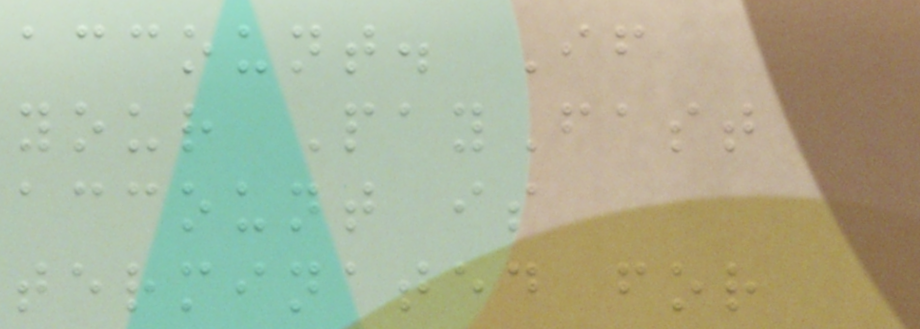account. If
your PayFast
account is
terminated for
